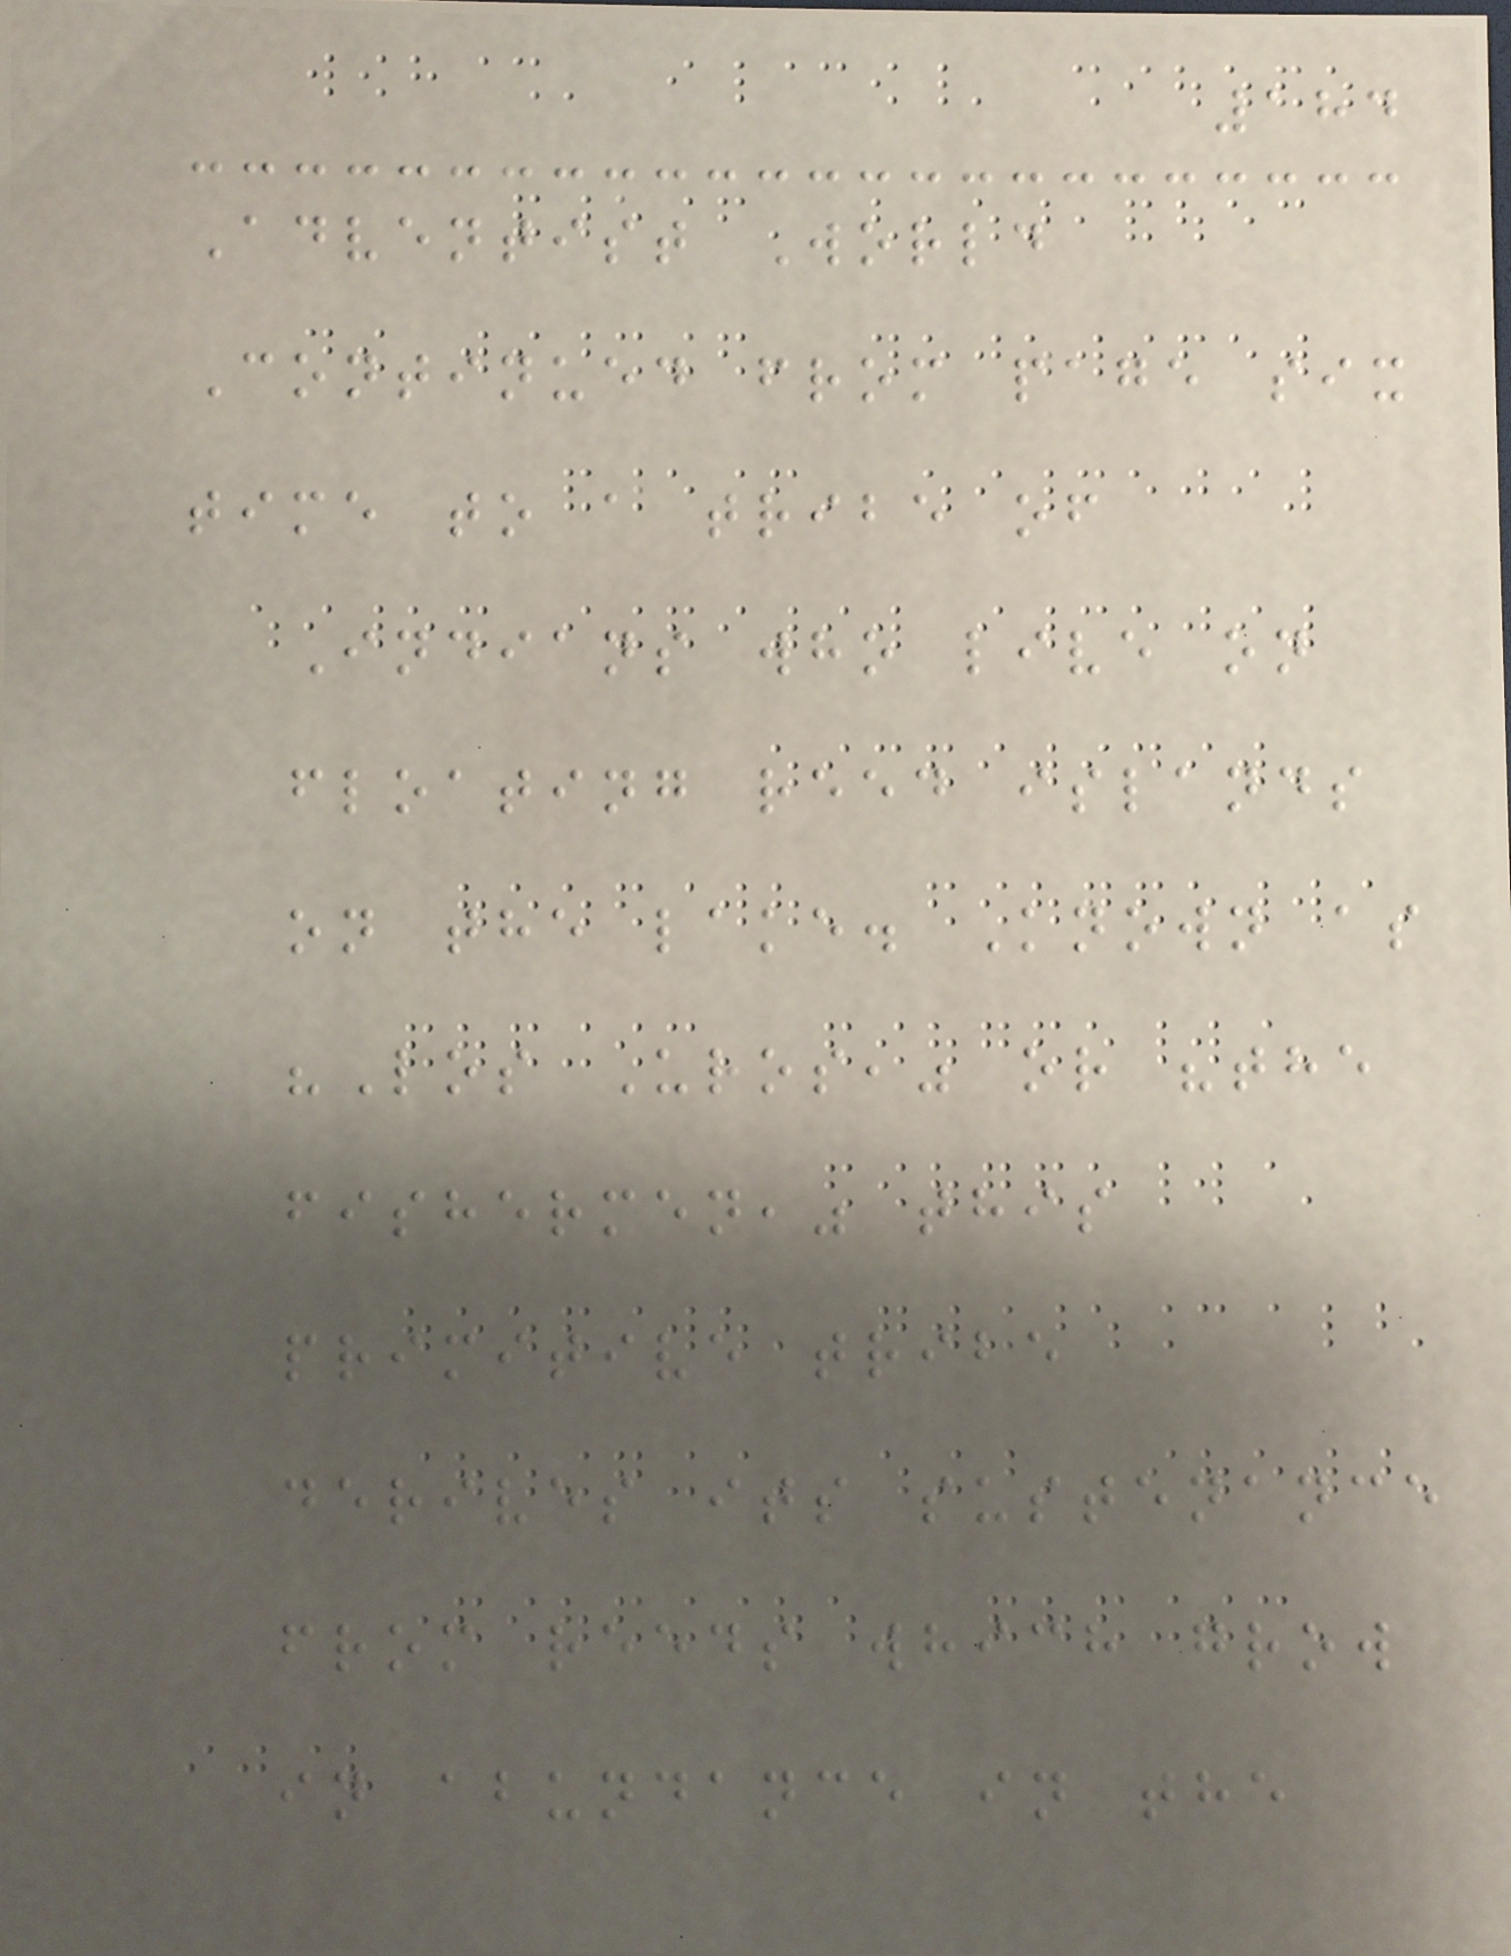184
Adventist World
Continued from page six
time to a tribe of
Indians who live on
floating reed islands
on the lake. Known as
"Los Uros," or "the
fishermen," this
primitive tribe
derives its sustenance
from reeds which grow
in abundance in the
